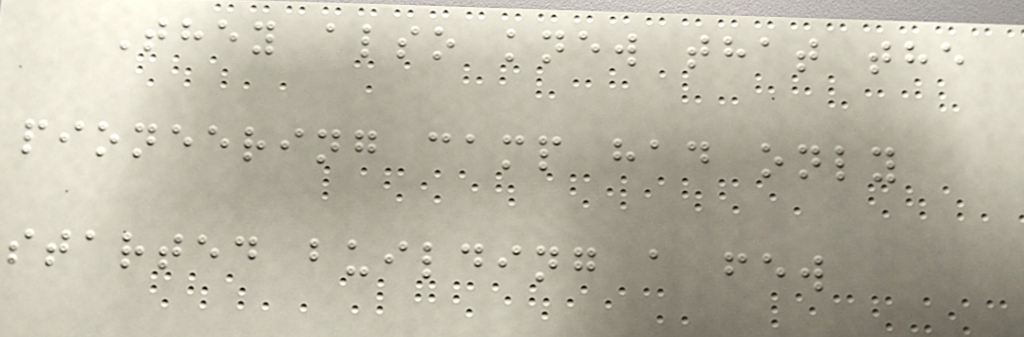They also knew that the
pioneering camp had only
started building a few
